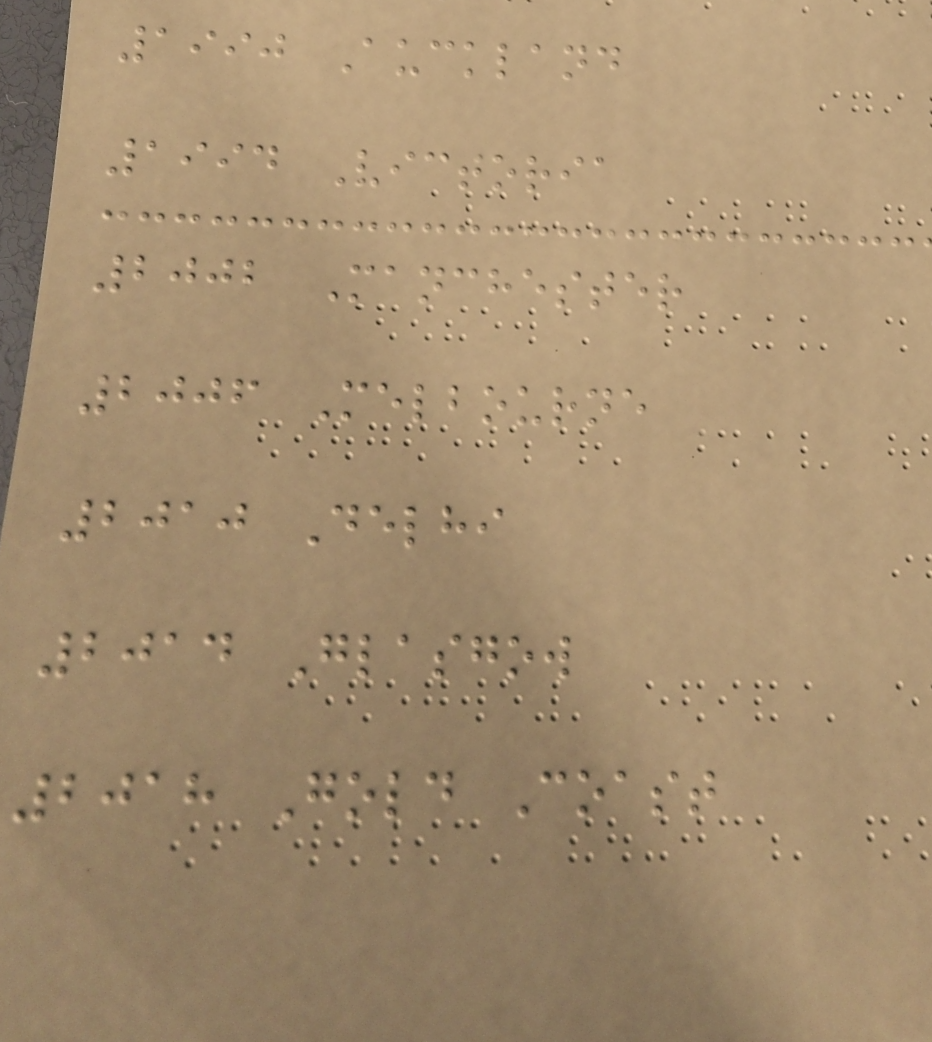1990 Auckland
1994 Victoria
2002 Manchester
2006 Melbourne
2010 Delhi
2014 Glasgow
2018 Gold Coast
